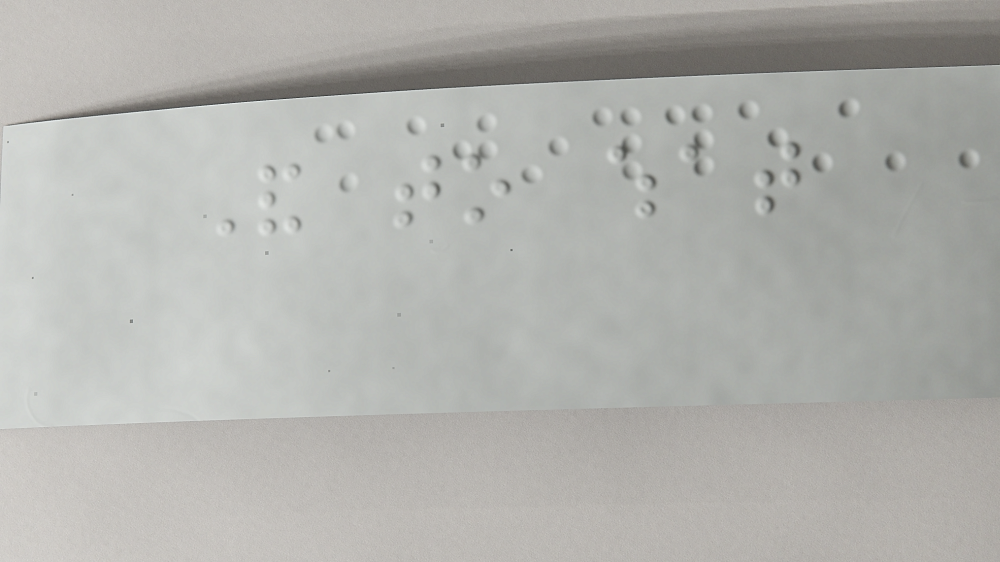And to what
